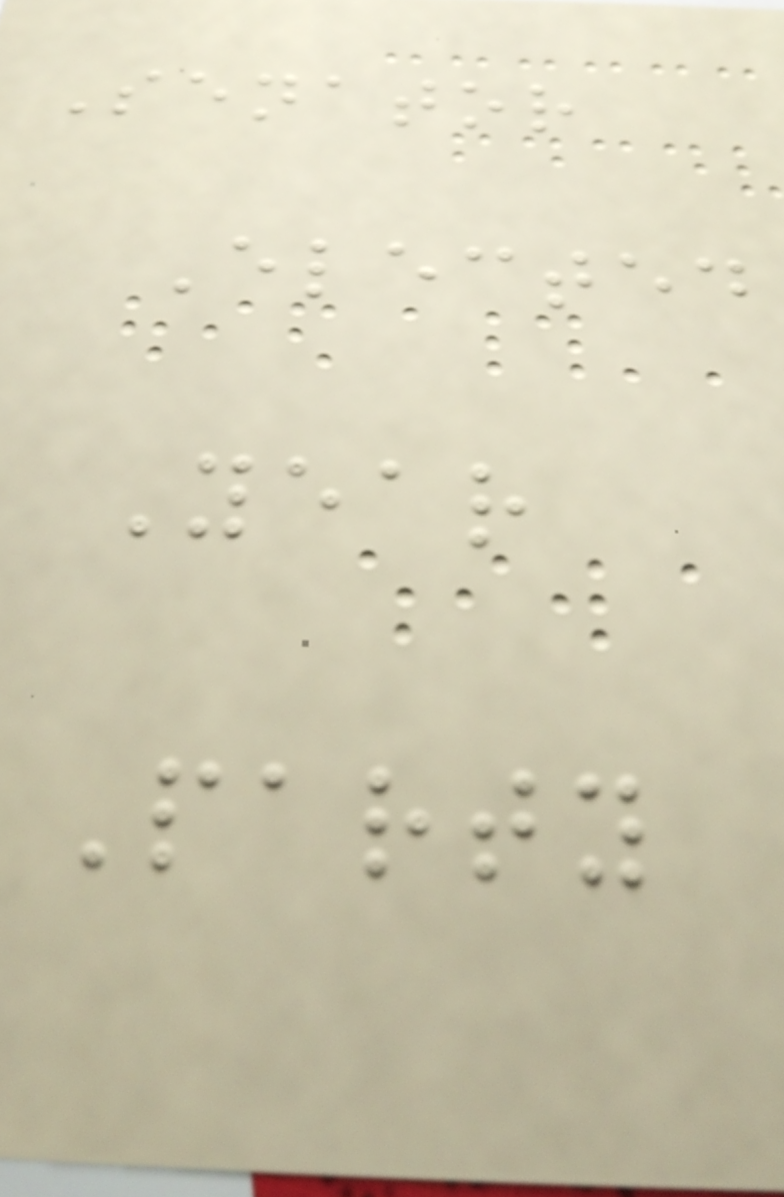Senator
Elected
Year
Party
